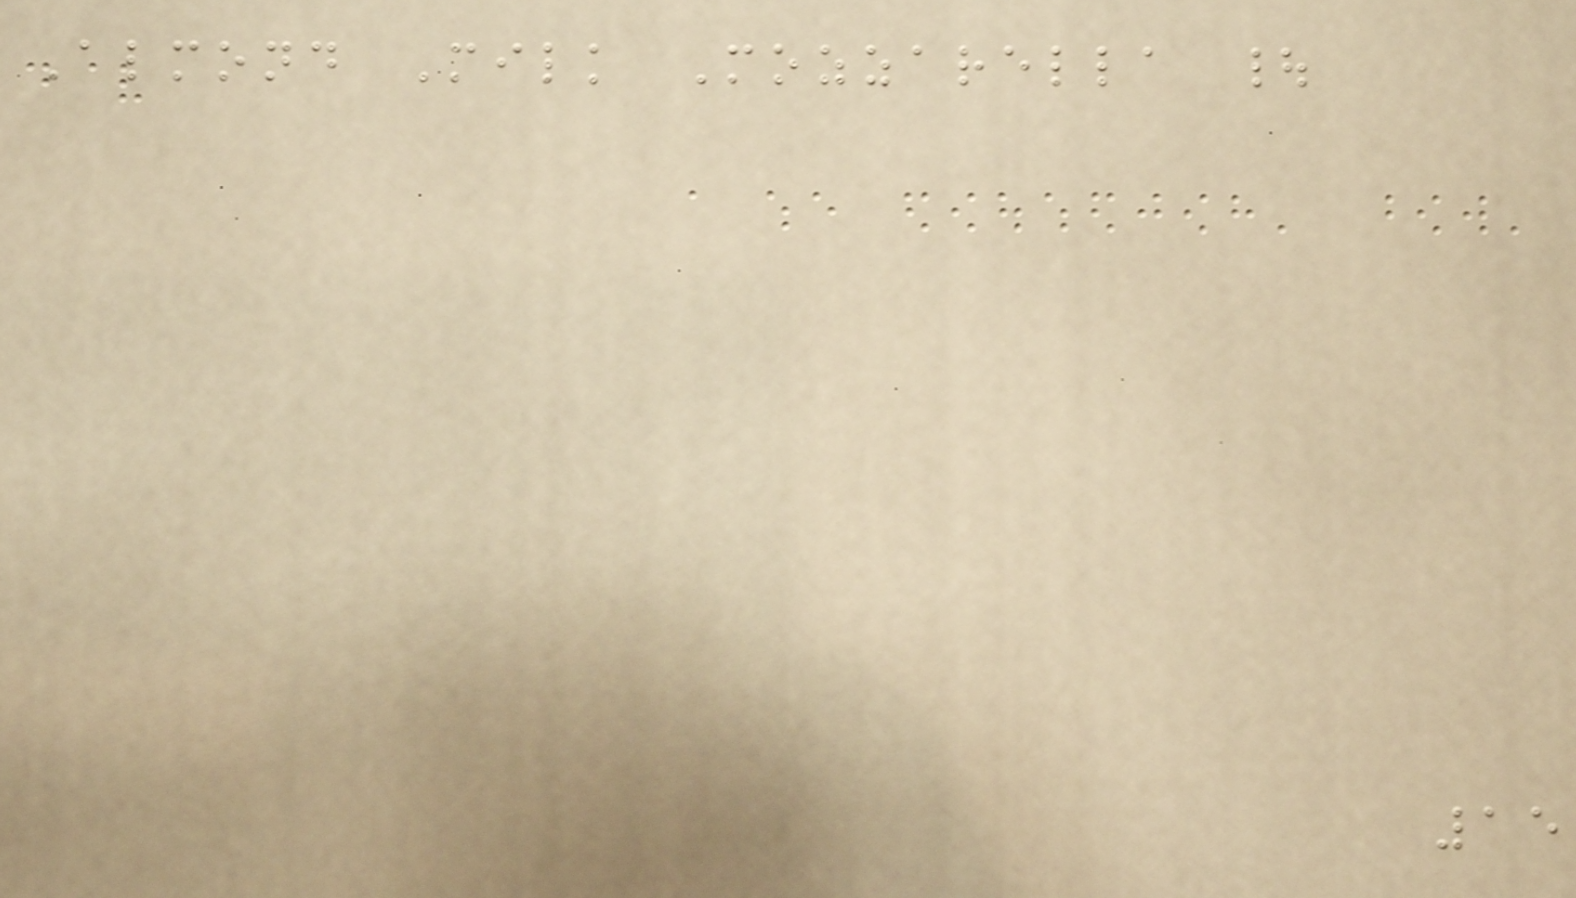Almond Milk Mozzarella |
15
